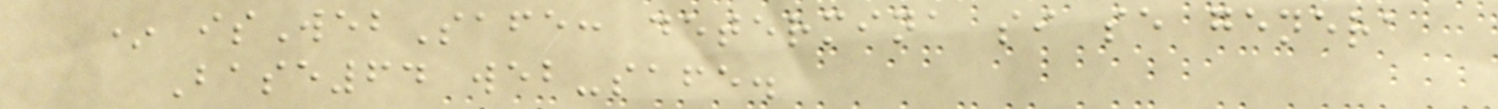* isWebSafe: determina si se genera
Base64 web-safe.
